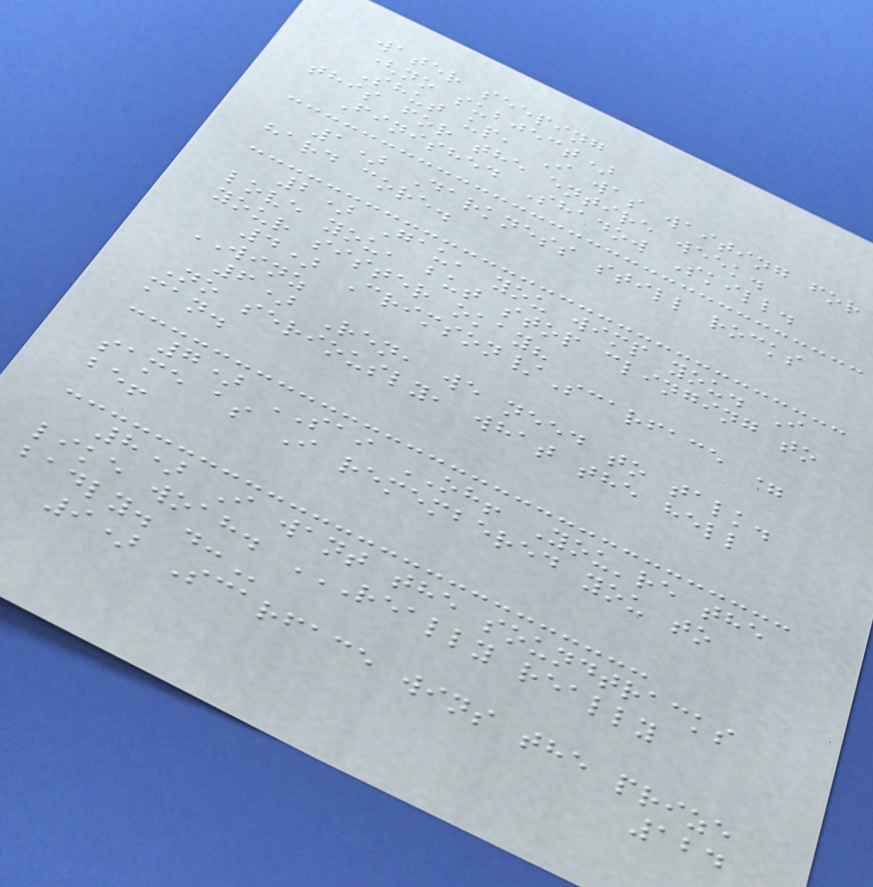water seeping
(no subject)
Shut up, I was waiting for
this for the entire week.
Finished Shadow Skill.
1) Darkness still rocks
hard core.
2) Gau, you wimp you. I
love you, but stop clinging to
your sister okay?
4) Crimson/Scarface =
WINZ
6) Ren, we need to talk.
No seriously, what the hell
man.
7) SAI OH! You're the
same as I remembered you to
be!
8) I want the soundtracks
like woah. REALLY REALLY
BADLY. D:
9) Scarface wins the prize
124
